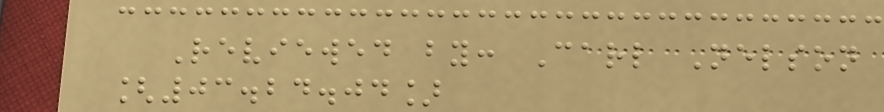Reviewed by: Carl Nelson
[03.24.04]
